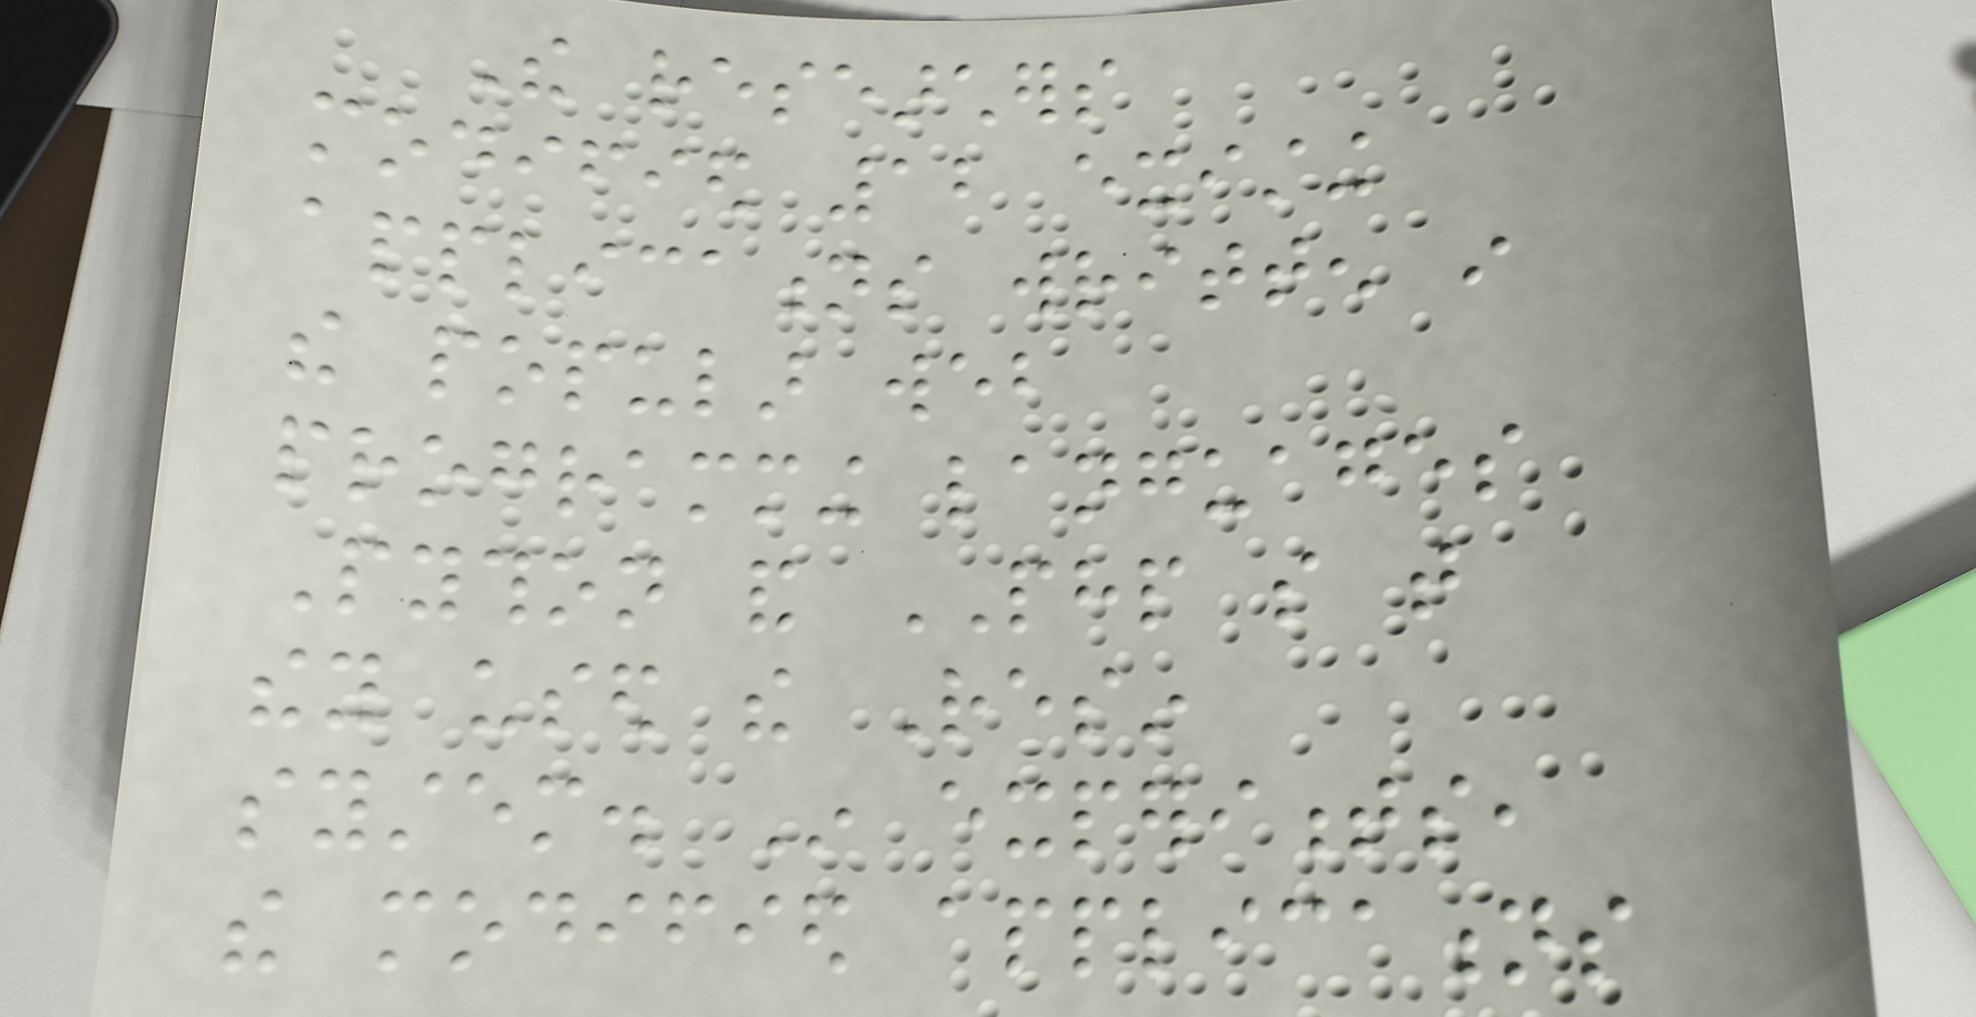The researchers
modified 12 existing
applications written in
the popular web
programming languages
Python and PHP so that
they used the Resin
system. In experiments,
the modified applications
